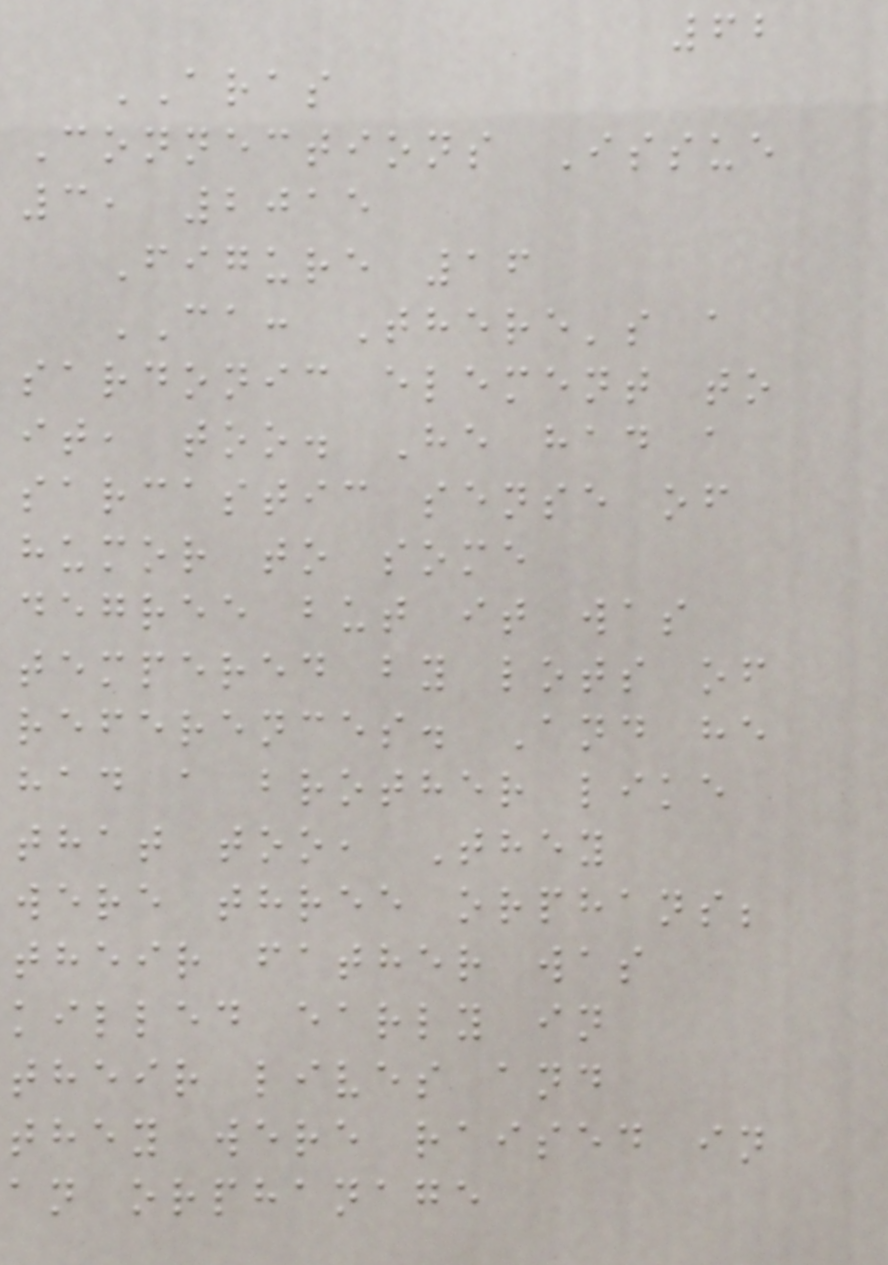62
ARAS
Connections Issue
3, 2015
Figure 16
CA: There's a
sardonic element to
it, too. He had a
sarcastic sense of
humor to some
degree but it was
tempered by lots of
references. And he
had a brother like
that too, They
were three orphans;
their father was
killed early in
their lives and
they were raised in
an orphanage
